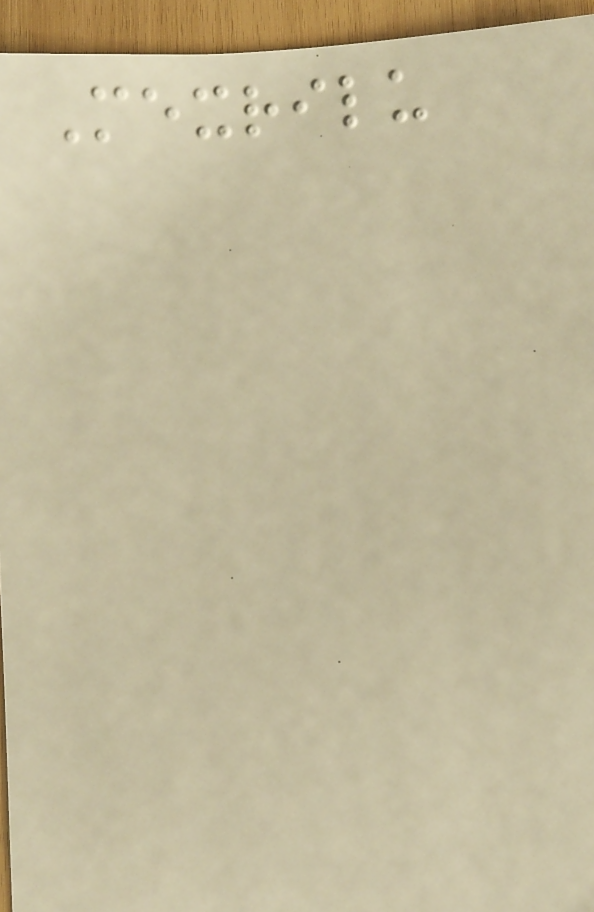Mexrilu
